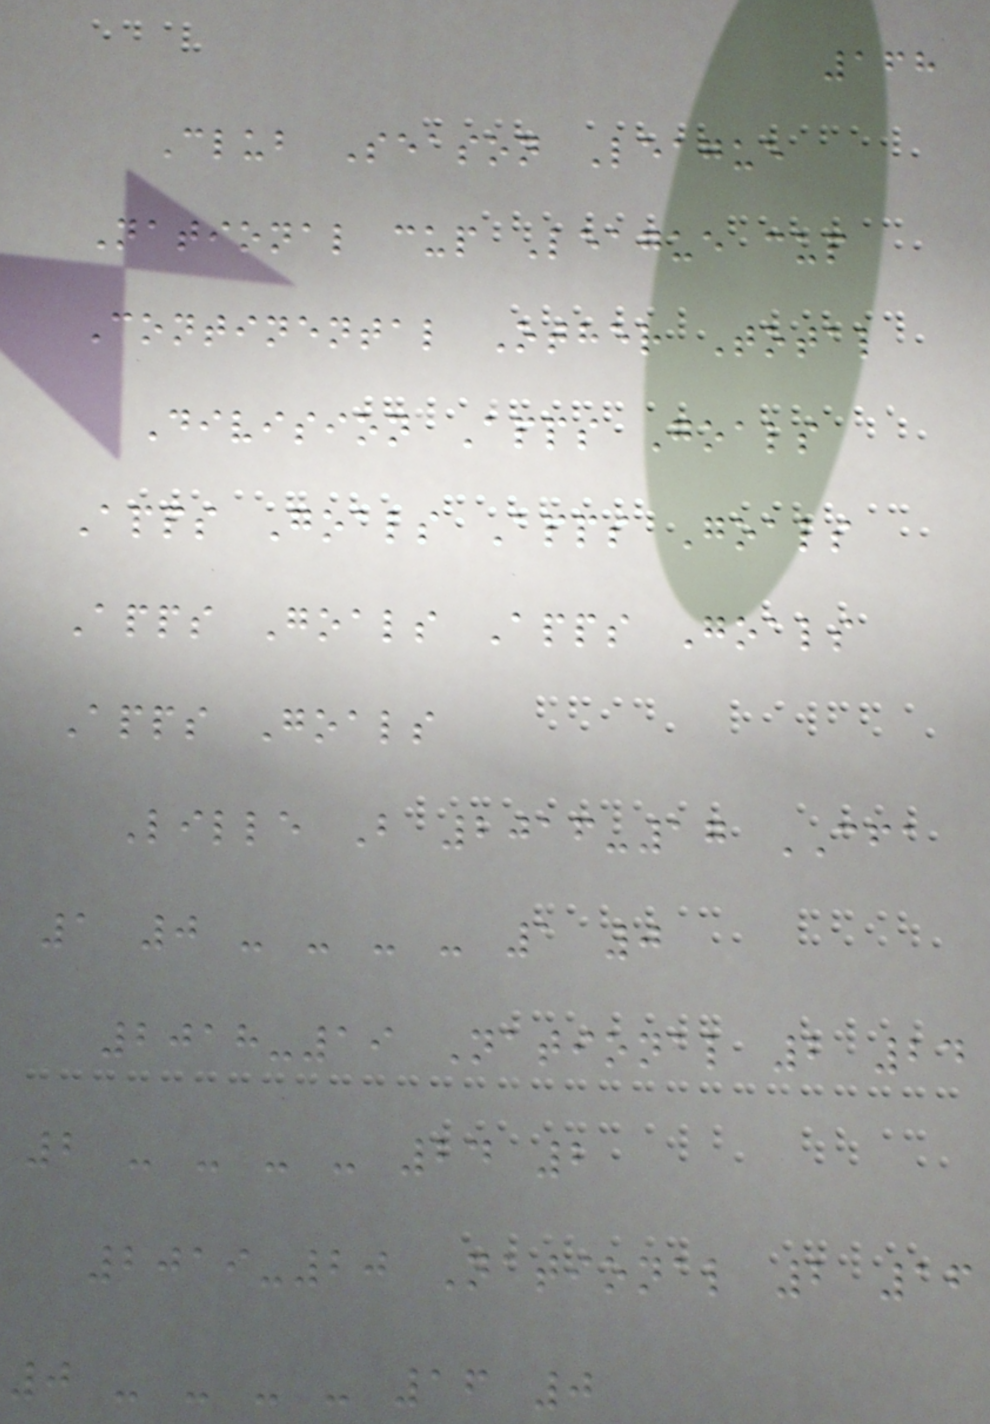168
Club Season League
National cup League cup
Continental Other Total
Division Apps Goals
Apps Goals Apps Goals
Apps Goals Apps Goals
Apps Goals
Lille B 2016-17 CFA
1 0 - - - - 1 0
2018-19 National 2 24
2 - - - - 24 2
2019-20 National 2 16
0 - - - - 16 0
